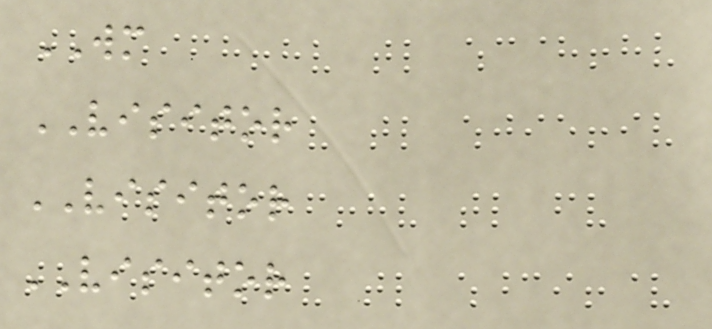WM
VISITOR
VISITOR
VISITOR
